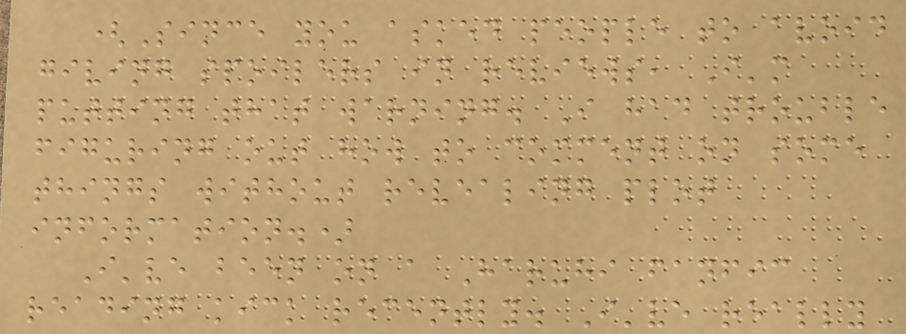(Since you asked people to avoid
giving spoilers in reviews, I'm
putting that warning. I had trouble
figuring out how to comment on some
things without revealing plot
information.)
I've been on a Haruhi fanfic
reading kick recently. I've really
